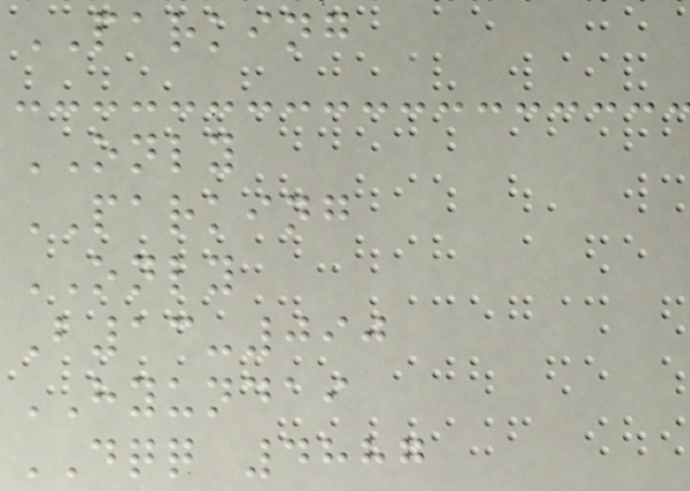PARKING
ONLY
PARKING
ONLY
B13-090
HYUNDAI
DQQ 4887
